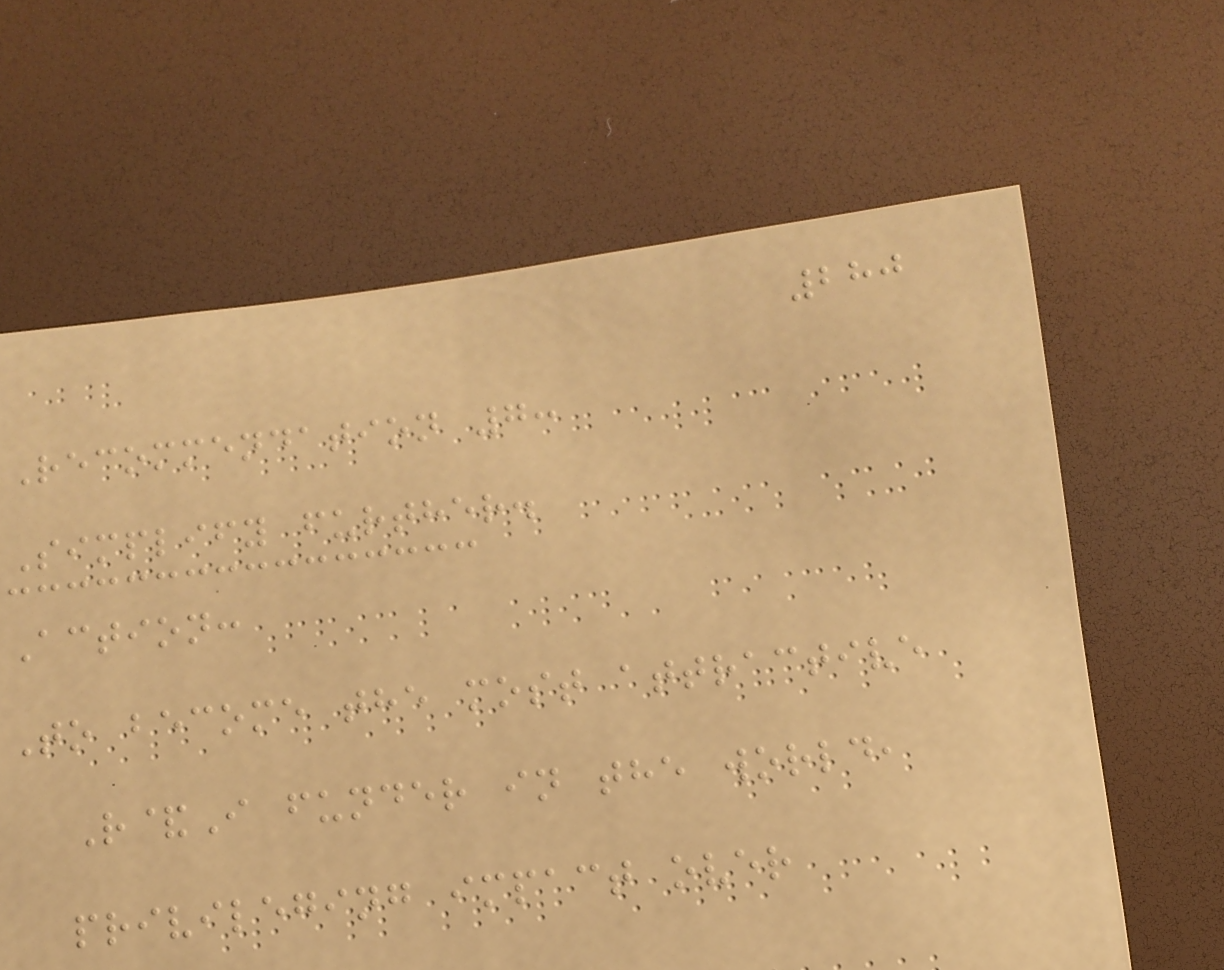280
Recommendation 7:
Simplify further.
Action:
To become the most attractive
R&I funder in the world,
privileging impact over
